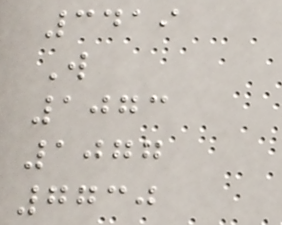3419
W
1073
1077
7730
